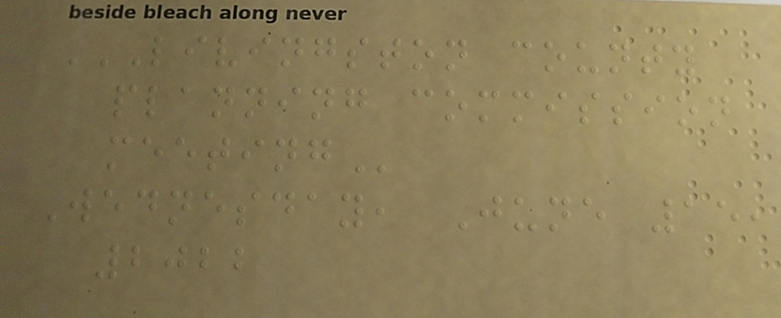LIVINGSTON COUNTY
PLANNING COMMISSION
MEETING
Wednesday, June 15,
2022
